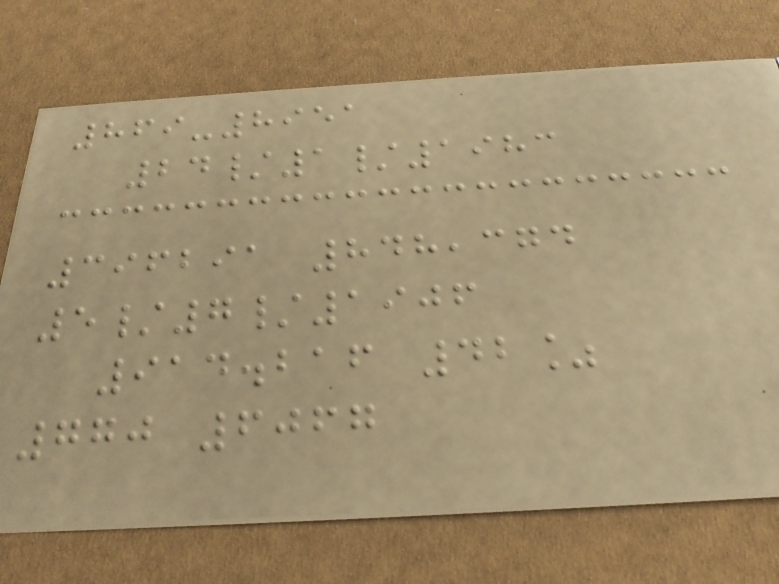869-8951
24/1/1983
396291 848,374
5/7/1906
914.216 42%
770 6067
